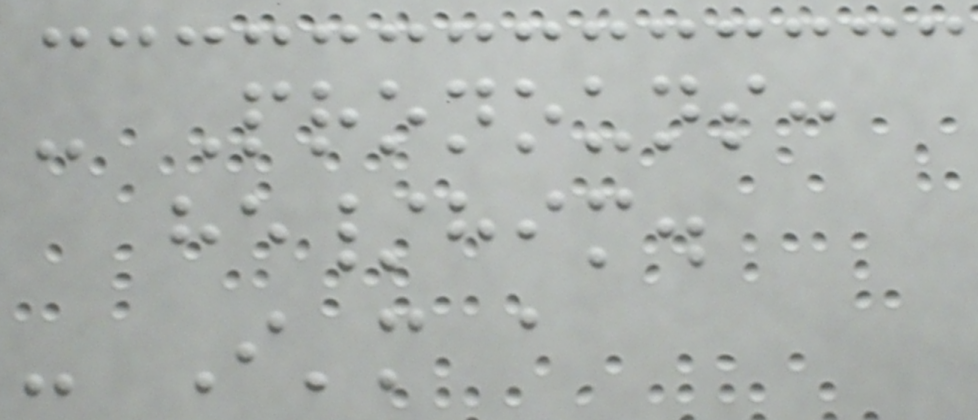- Pronouns:
he/him.
- I'm a
